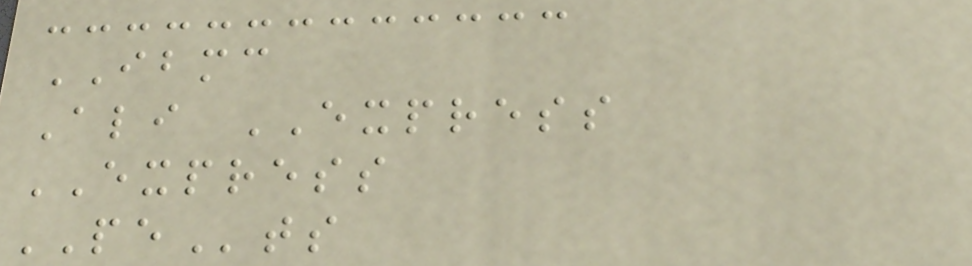IBMC
Ali EXPRESS
EXPRESS
PEts
